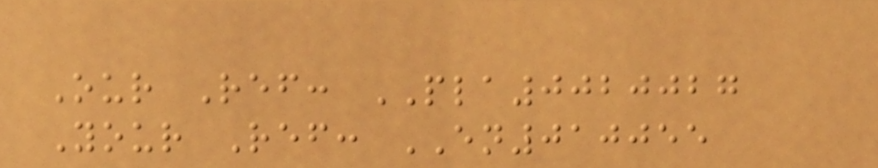Our Ref: PLA0020027
Your Ref: EN010055
